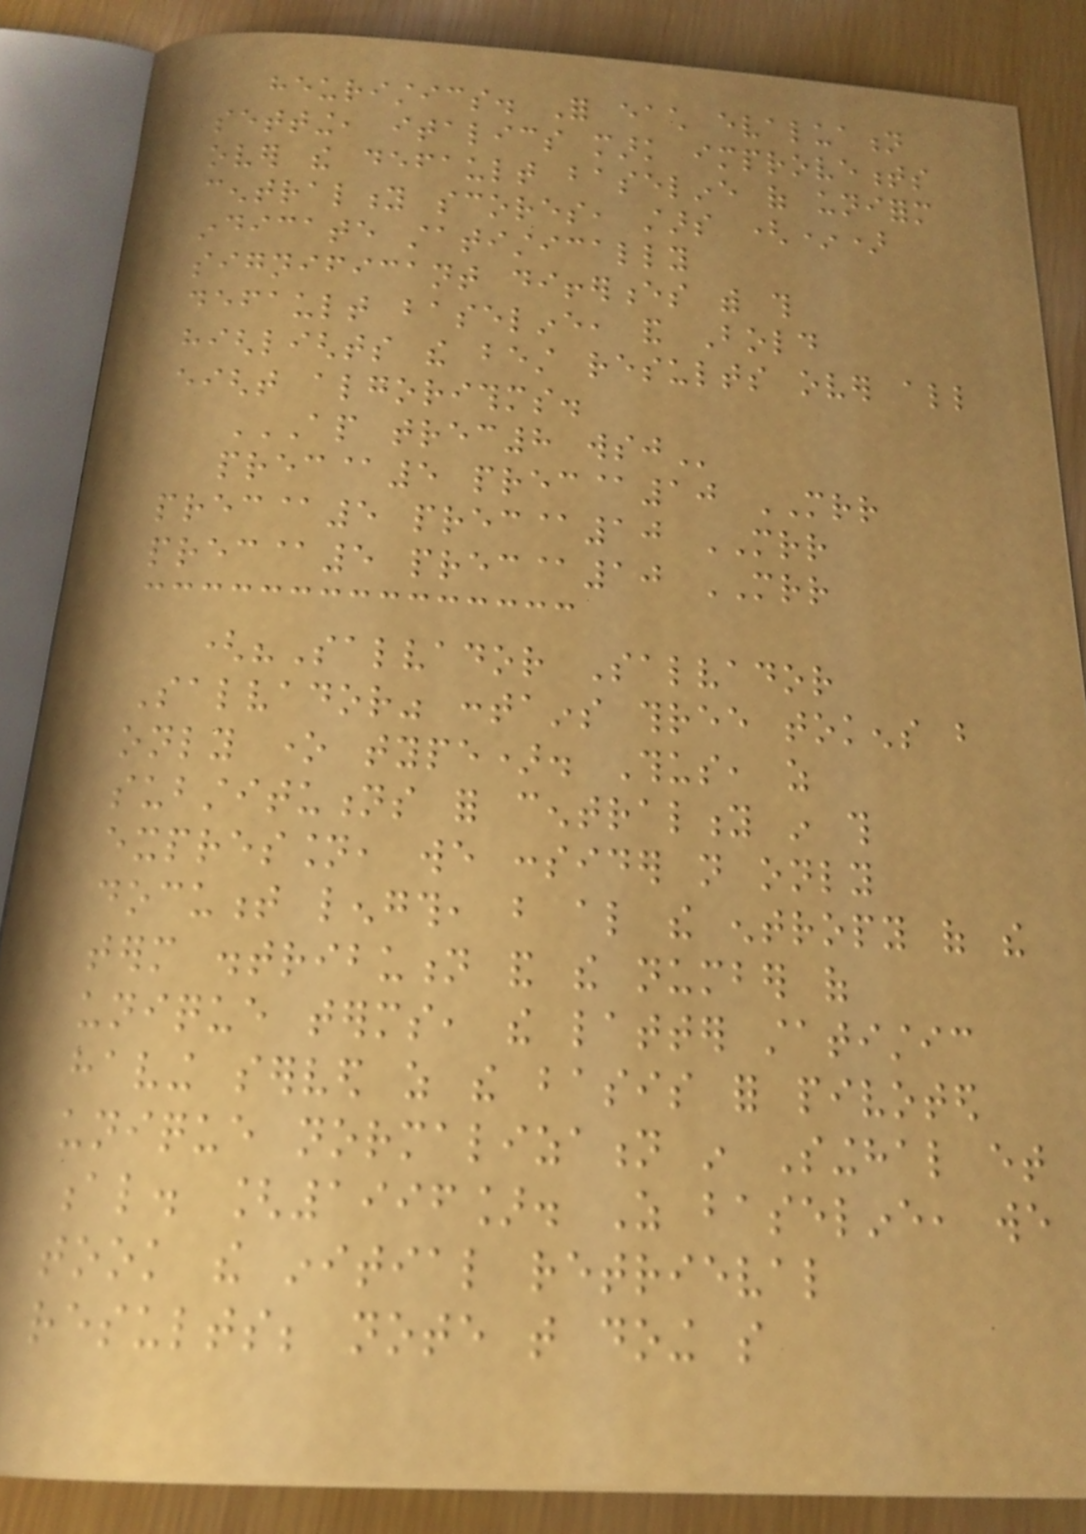heuristics. For each evaluation
setting, italics mark improvements
over the default baseline of uniform
centrality scores, stars (*)
indicate statistically
significant differences with this
default baseline, and Bold
highlights the best results over all
eight algorithms.
AP TREC8 WSJ
prec@5 prec@10 MRR
prec@5 prec@10 MRR
prec@5 prec@10 MRR
("Salvador Salvador
Salvador" contains three tokens but
only one type). Thus, as
substitutions for centrality in this
expression, we consider not only
document length, but also the entropy of the
term distribution and the number of
unique terms, the latter statistic
having served as the basis for pivoted
unique normalization in Singhal et
al. [1996]. As baseline, we
took the initial retrieval
results; note that doing so
